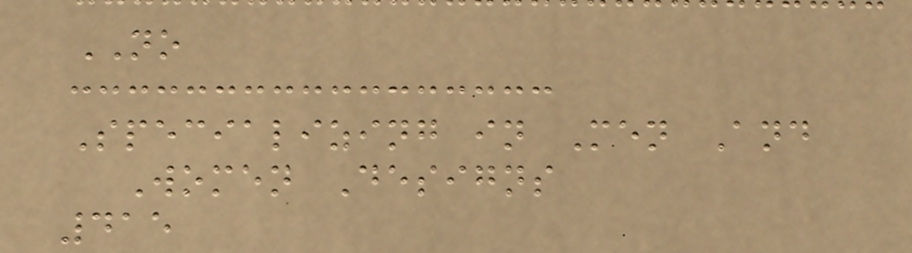NO
Specializing in Men And
Women Designs
415
